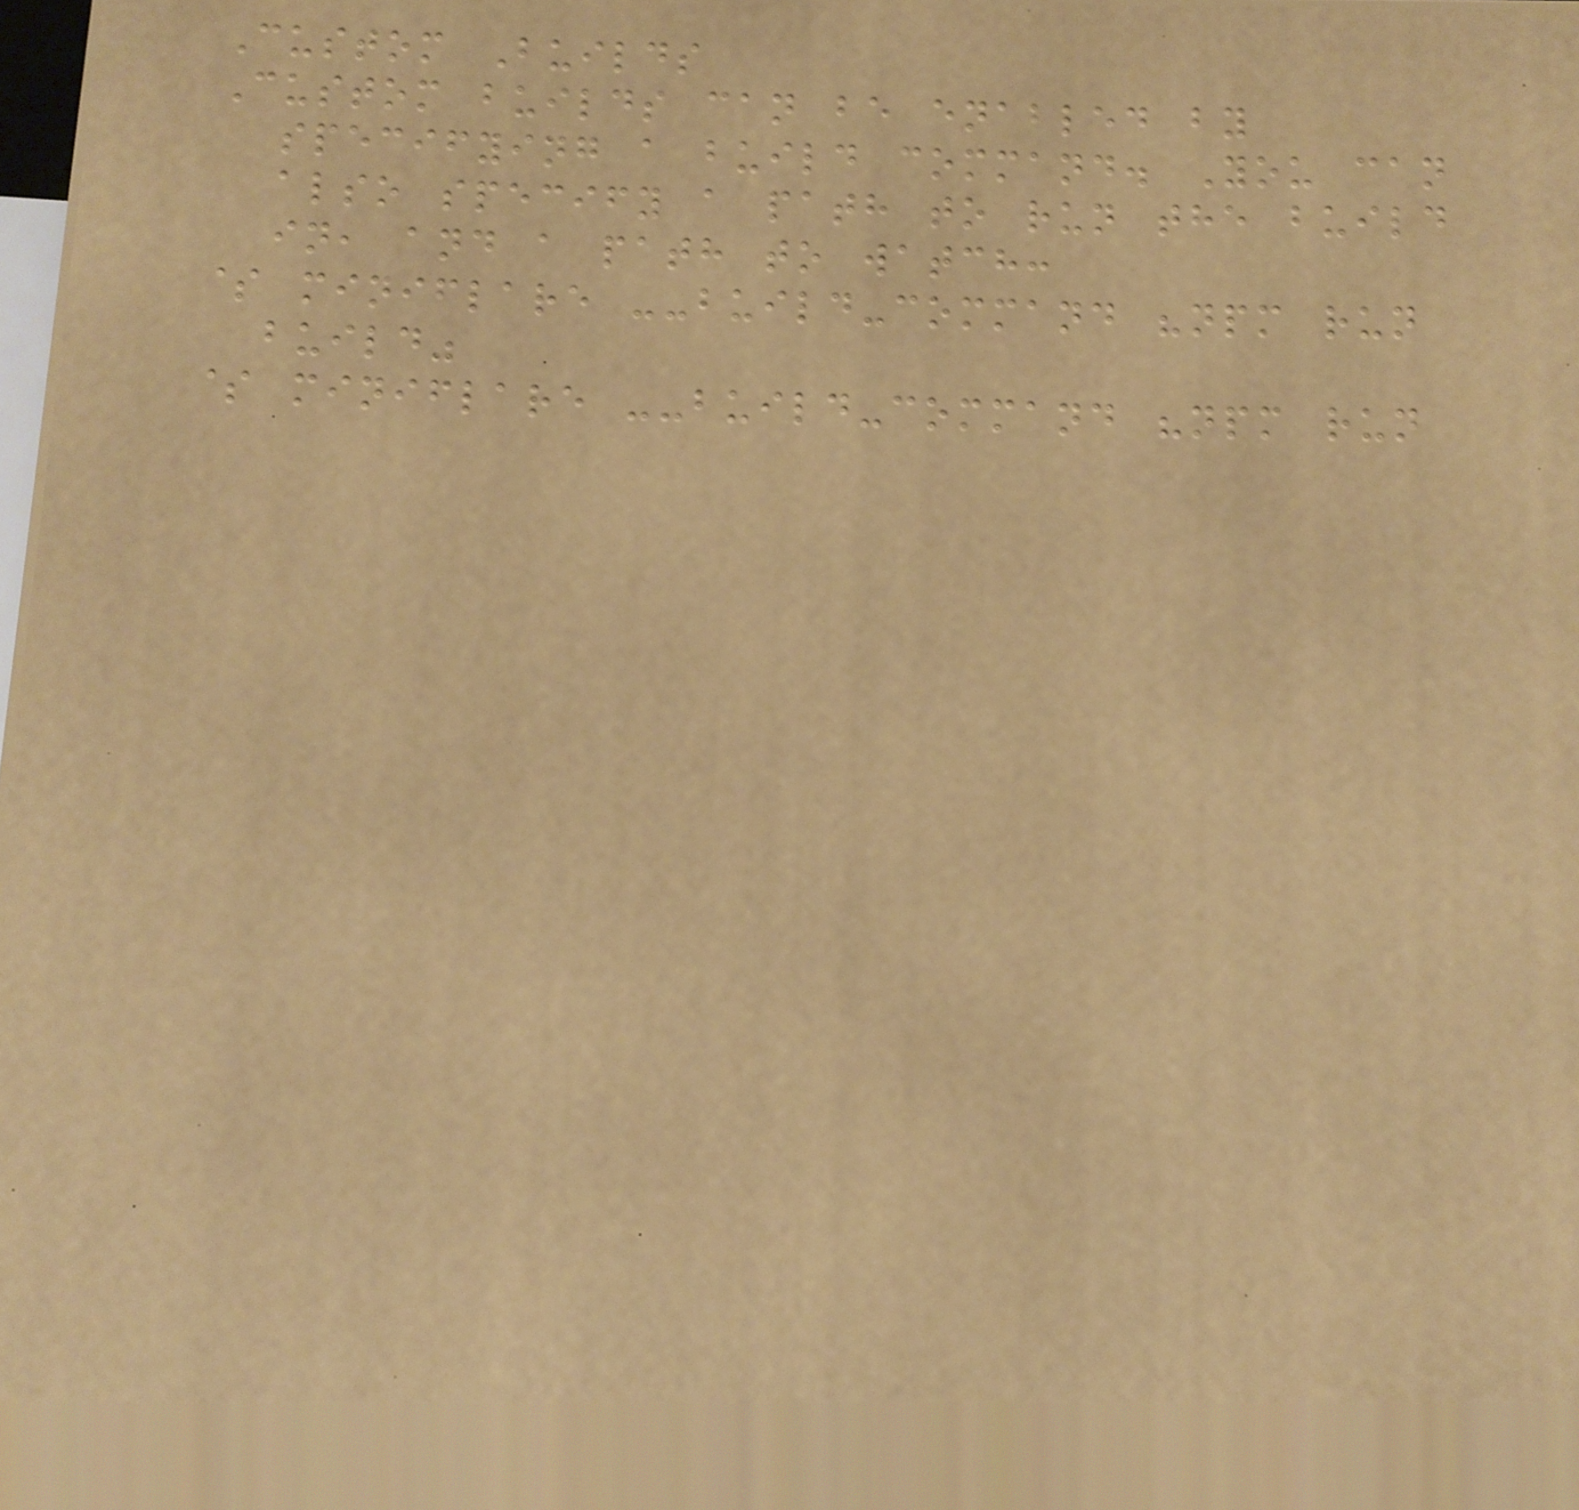Custom Builds
Custom builds can be enabled by
specifying a build command. You can
also specify a path to run the build
in, and a path to watch:
$ miniflare --build-command "npm run
build"
$ miniflare --build-command "npm run
